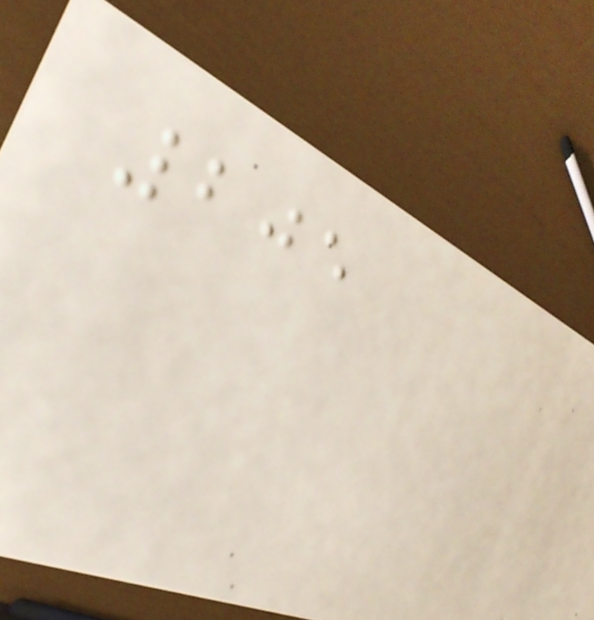205
